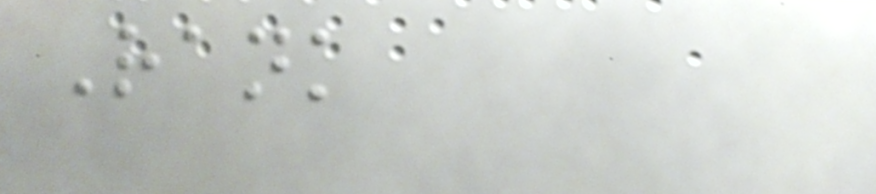Rank
